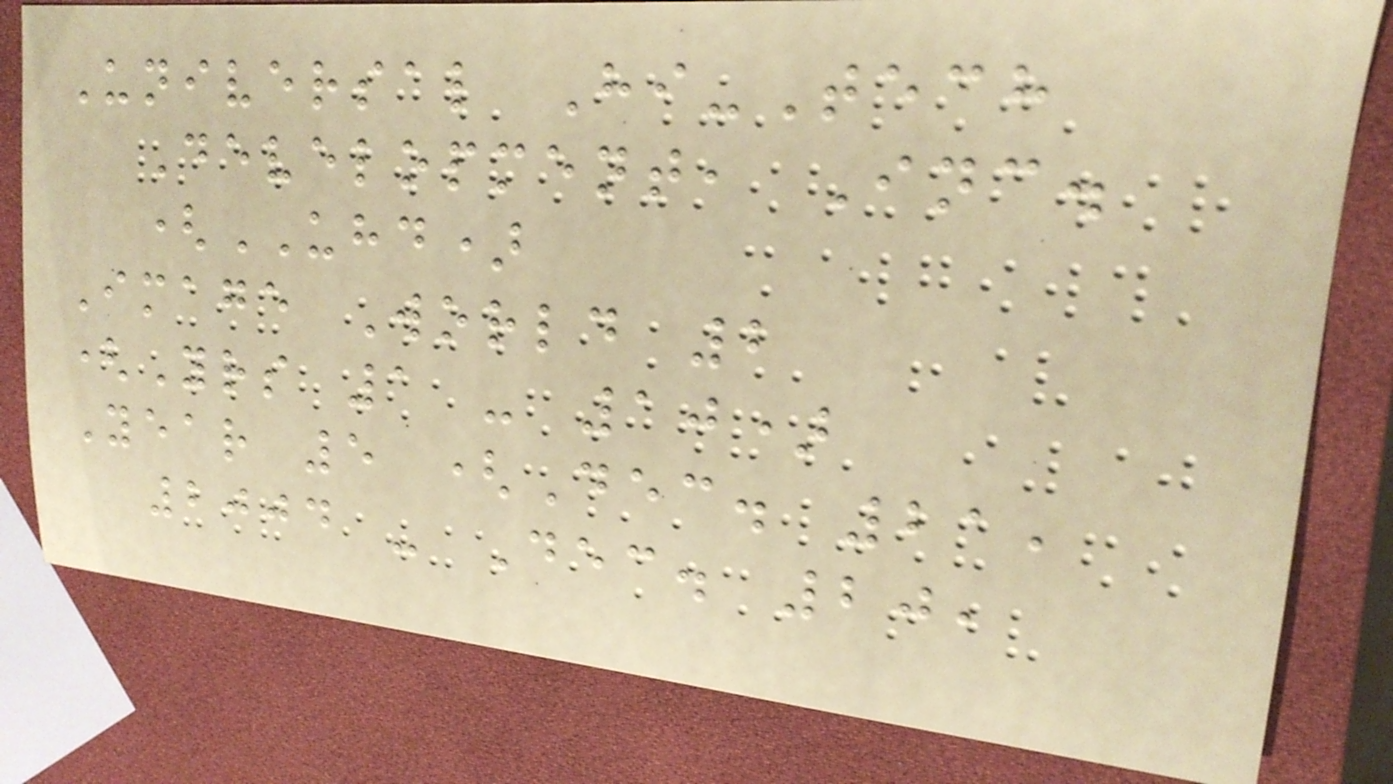Universal Hi-Tech
Development, Inc.
(UHD)
Image World 2
(Yrs 1 - 10)
Year 5 (Dec. 21,
2004 - Dec. 20,
